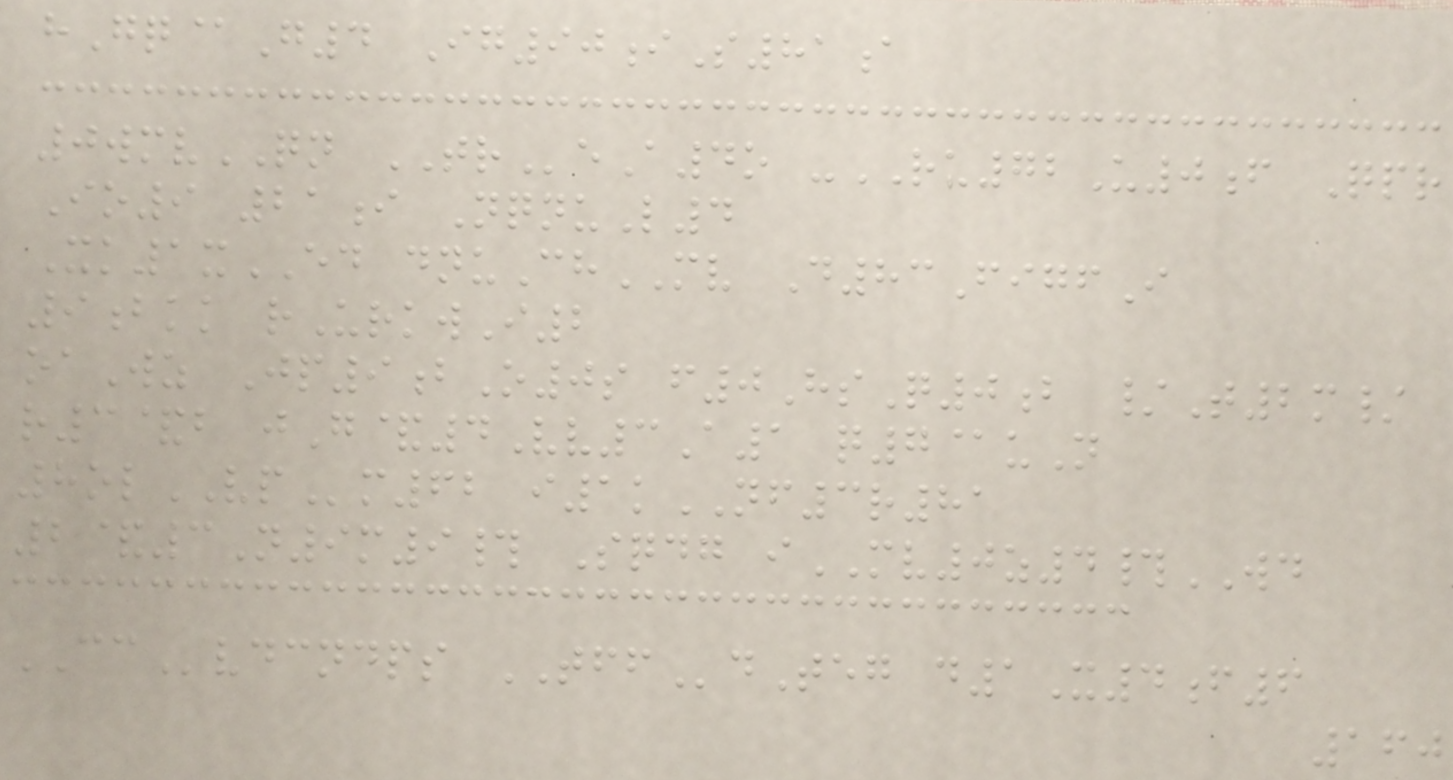hGq@G4 Ig90iS81a
0wmvQN TReA4o -RU72U0f Qpr
Io9 21i NqnuL4
Xk1xED dnuChMV D83FigfI
9bkk rUrkwI2
oaWz Jp9bO0s f0HsQ0b /T2m/
r3&b jG&4Vv3A1 q7@uN
8olVPm62 i1kNF3r81
2&3N9m9# Sqdg iMV0z4#WD
CCvdcndps TFFdTeg d1X4f6
160
